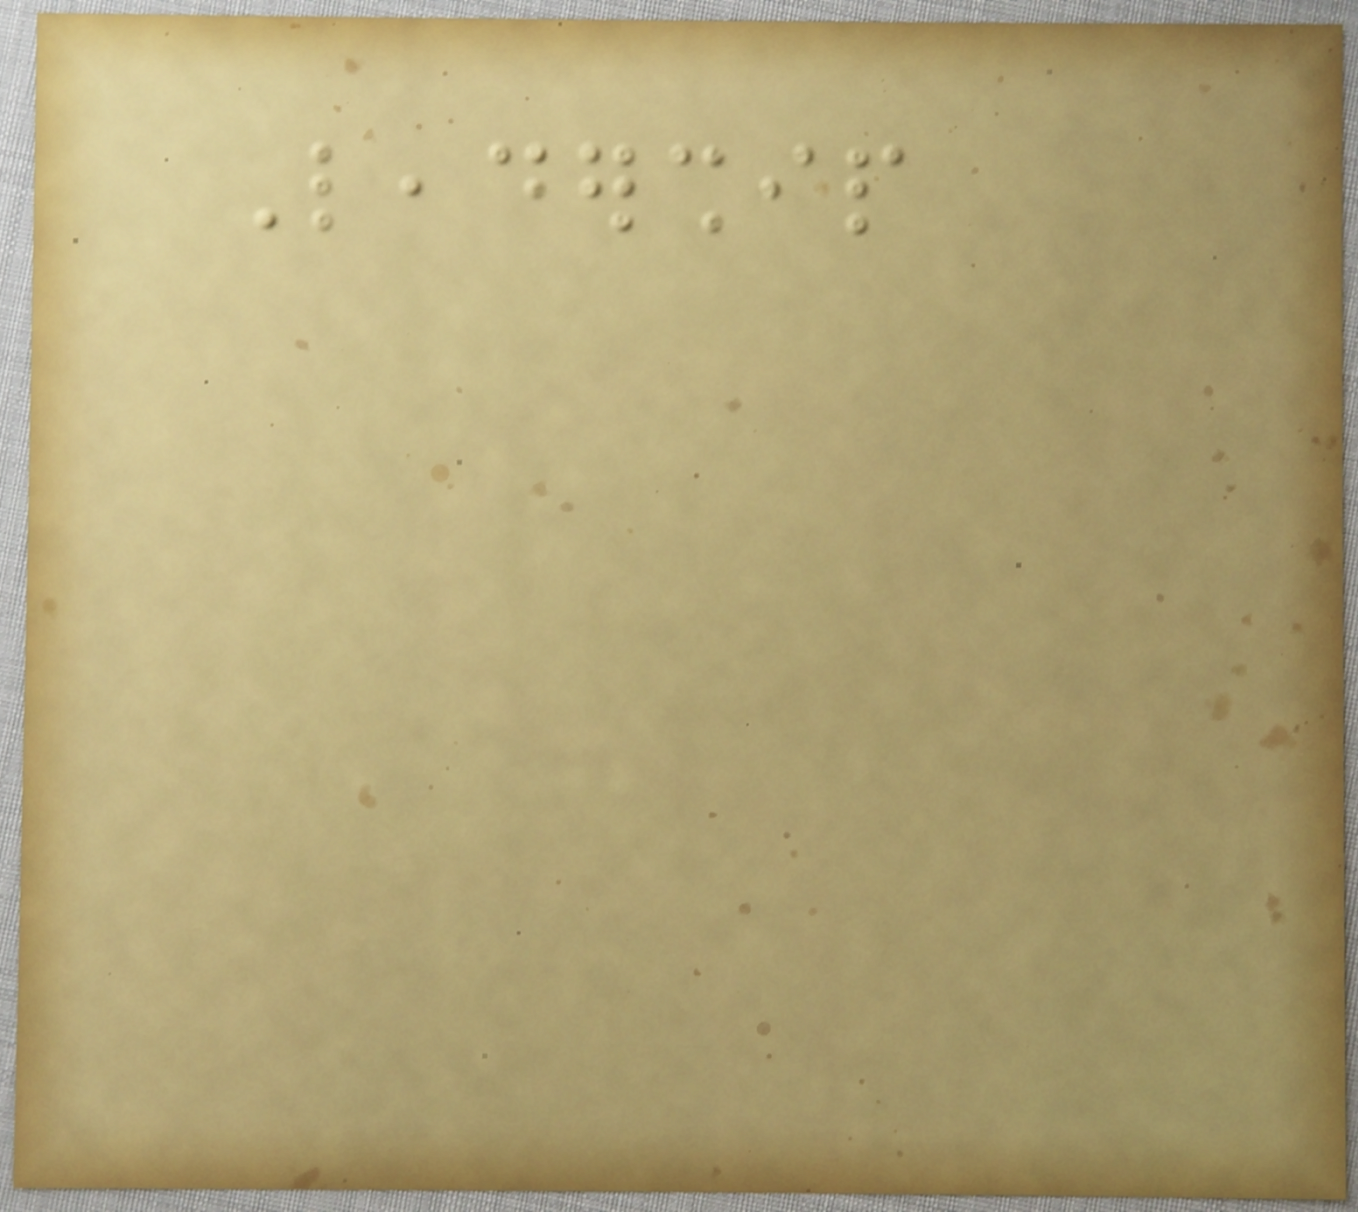Leadership
